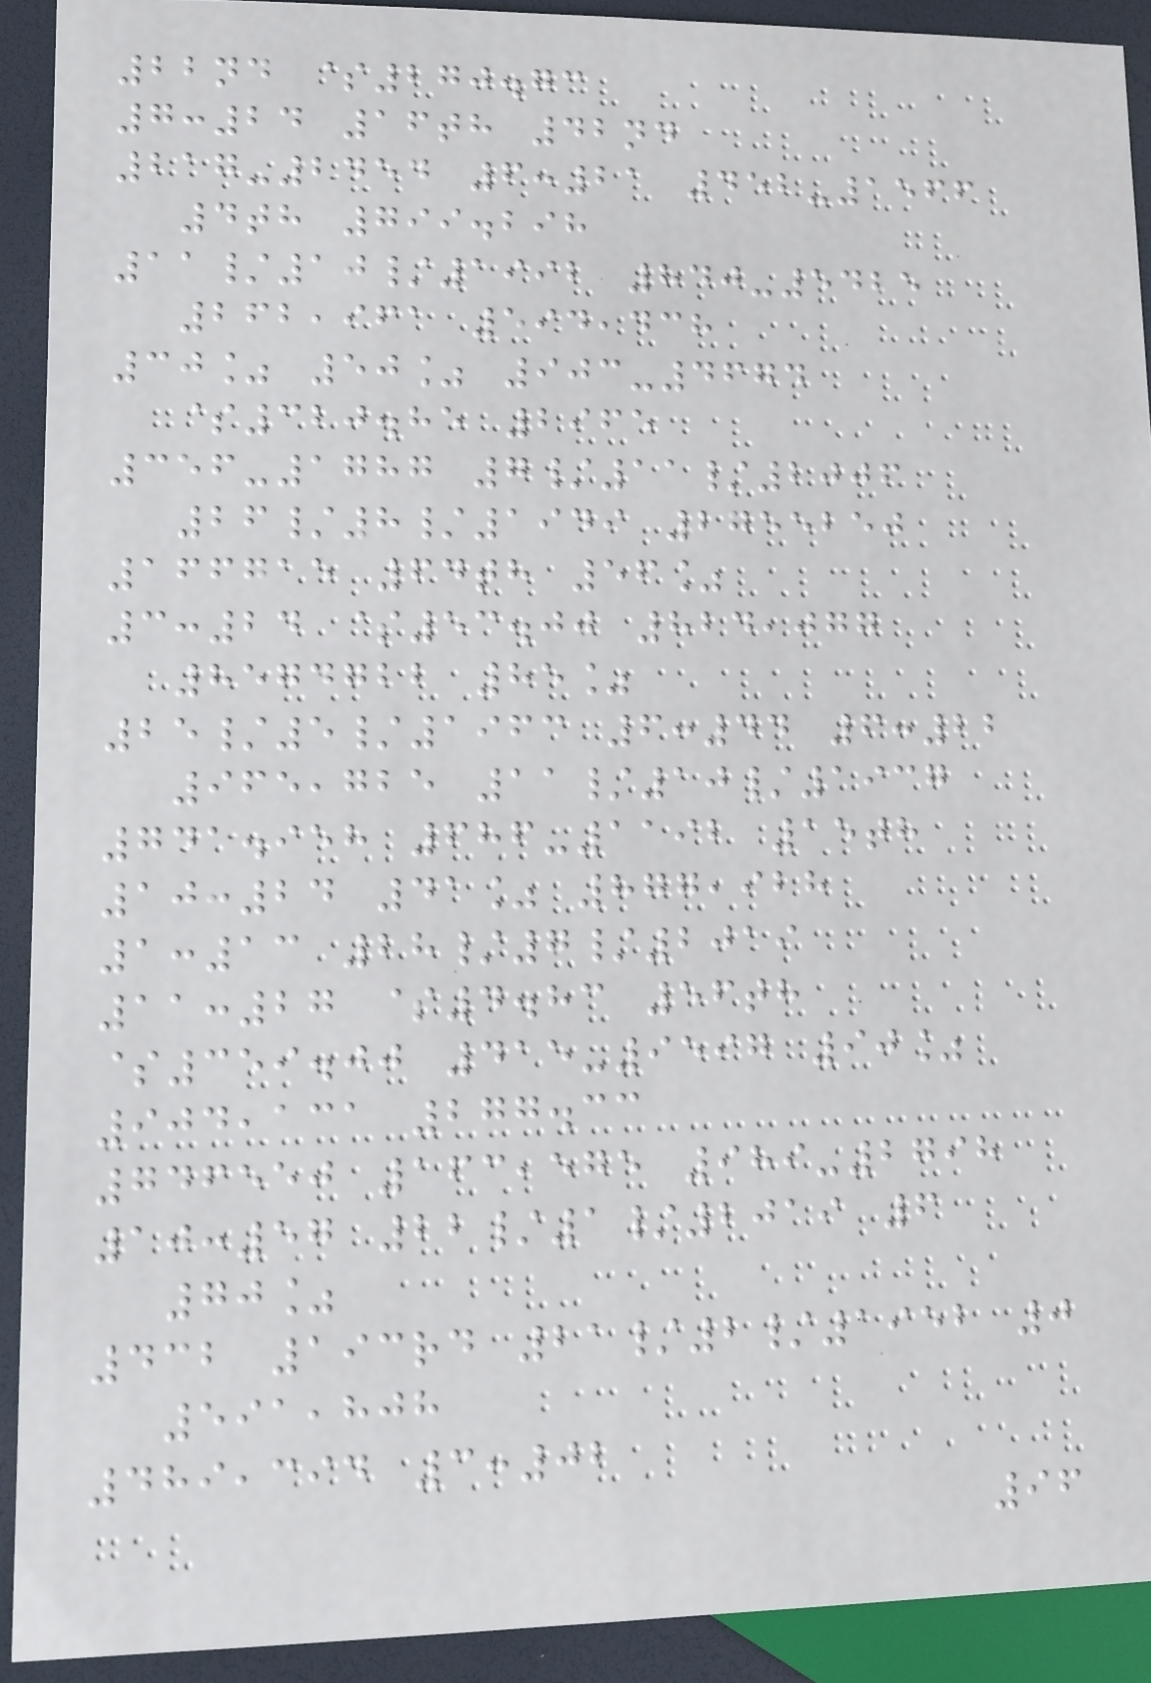22nd $270.73
7:24 16th 42nd
217-2454 6:21 452-1566
4th 799.298
11/10/1992 840-5425
262,961 594,438
30% 50% 903-4674
$320.85 2965
356-1787 7/11/2006
26/8/1949 2755250
166715 64th 56%
3:24 $53.00 824,077
8574722 85%
25/5/1963 6:44 6:22
965,725 11/10/1937
741.958 686-1192 15th
10:24 41% 877,928
1:13 28/7/2019
11:27 $4.83 56th
$359.00 415-9597 90%
904,131 277.33
746550 163,575 989-2798
10:57 22/1/2019 6
70%
432 193rd 21/2/1952 0
591,808
489,394 3:02
96
